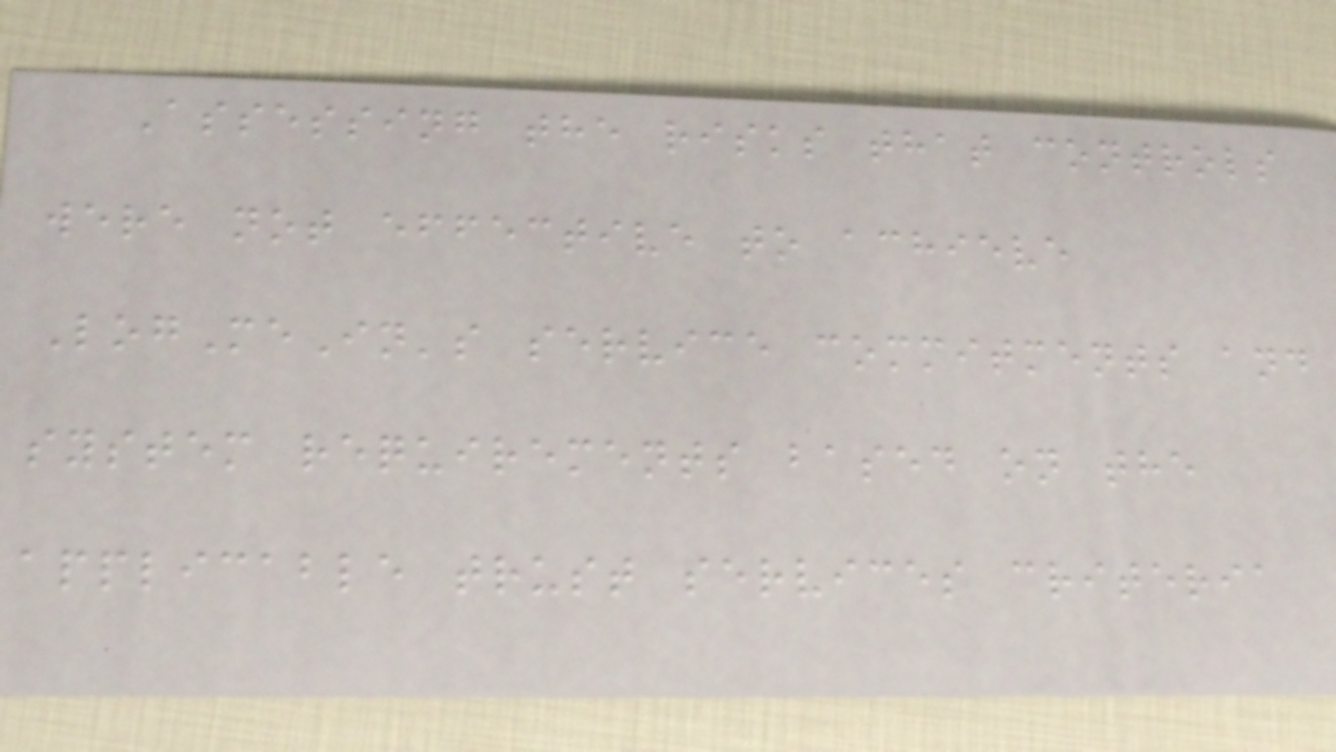Assessing the risks that controls
were not effective to achieve
LogMeIn's service commitments and
system requirements based on the
applicable trust services criteria
